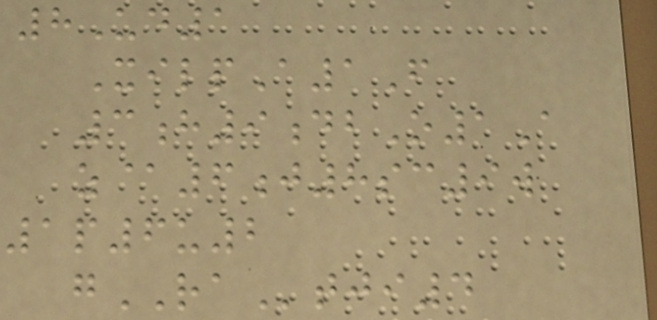8Ud1
XilpA1F
3h9dbO1A
z@6j8sc9w
1p6u2
gRAtji4
